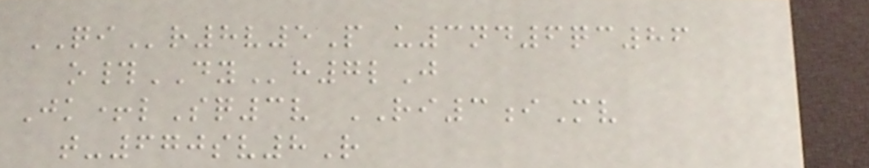QIr8v5P u3nd6qc86
o#DYh7lJ
Jk+lSq3v RI3iMv
t-670sv8R
